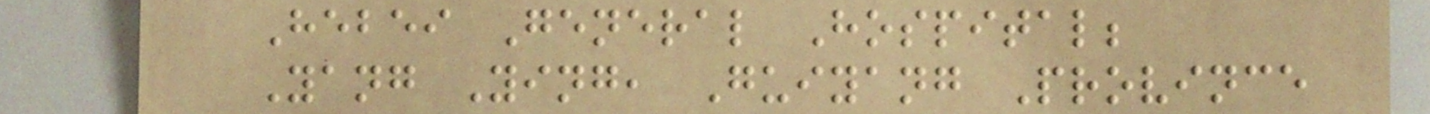Hebei General Hospital;
Yang Ying, Guiyang Province
